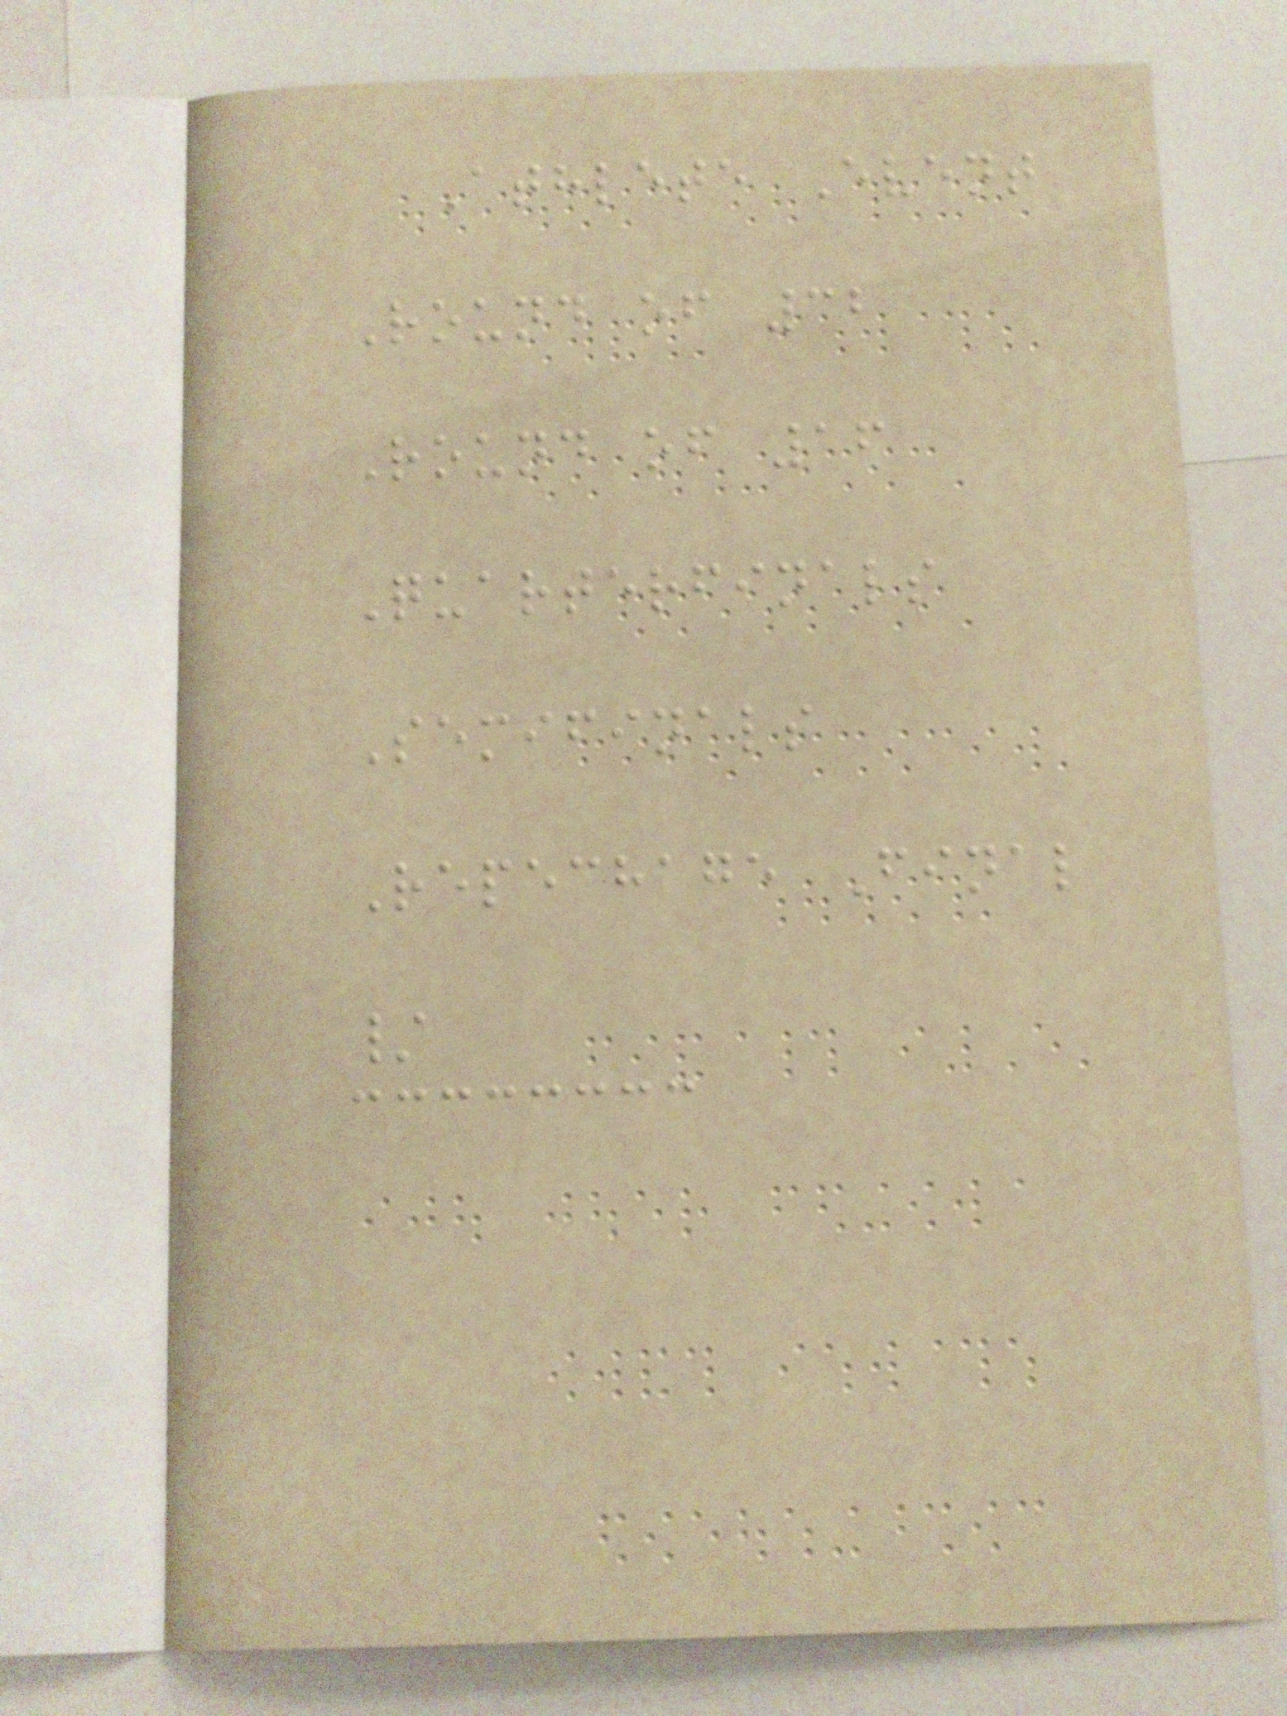Athlete Event
Round of 32
Round of 16
Quarterfinals
Semifinals
Repechage Final
/
